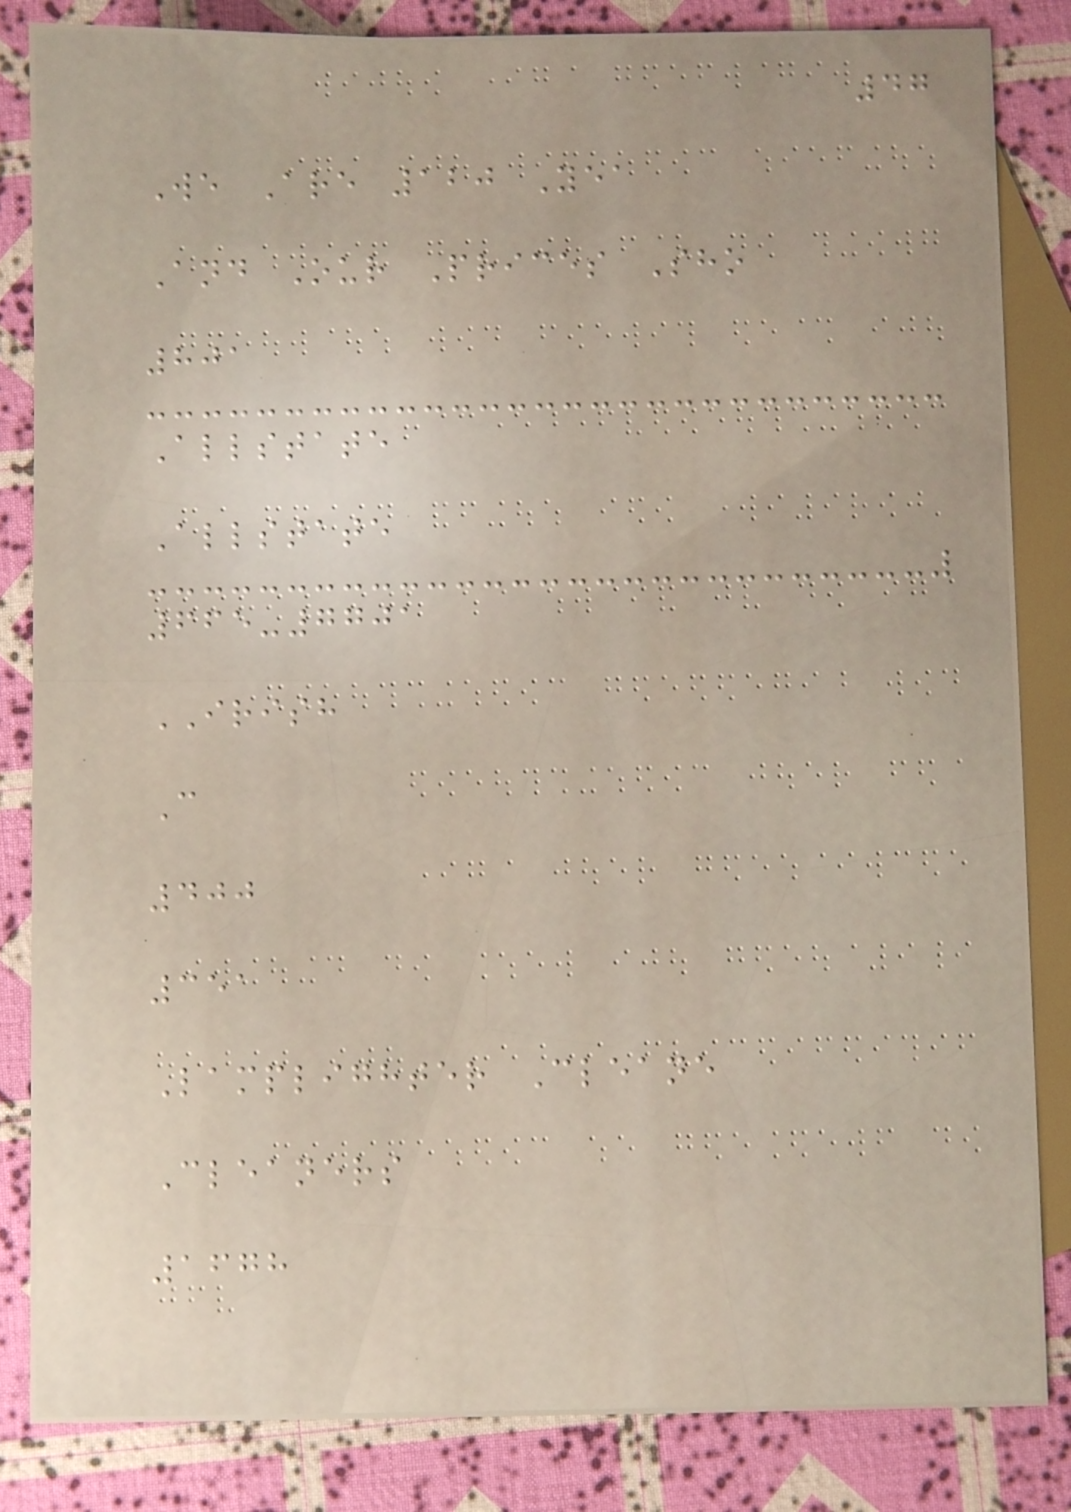47
We Are 120 Yea
And Our Prices Sho
801
Allstate
Allstate
665-7701
IRISH
C
400
351
Lamplighter Cleane
Cleaners
1678
